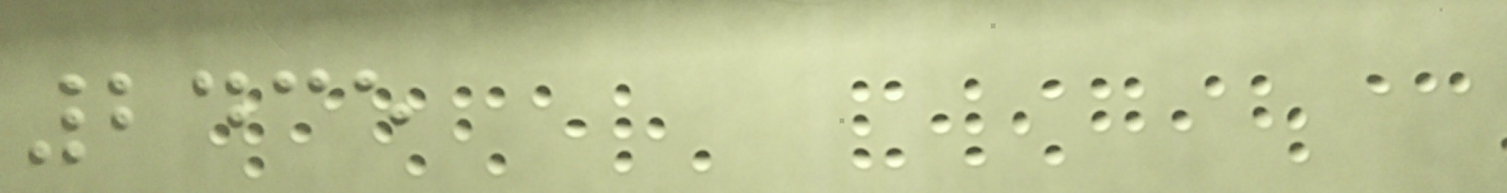2435
